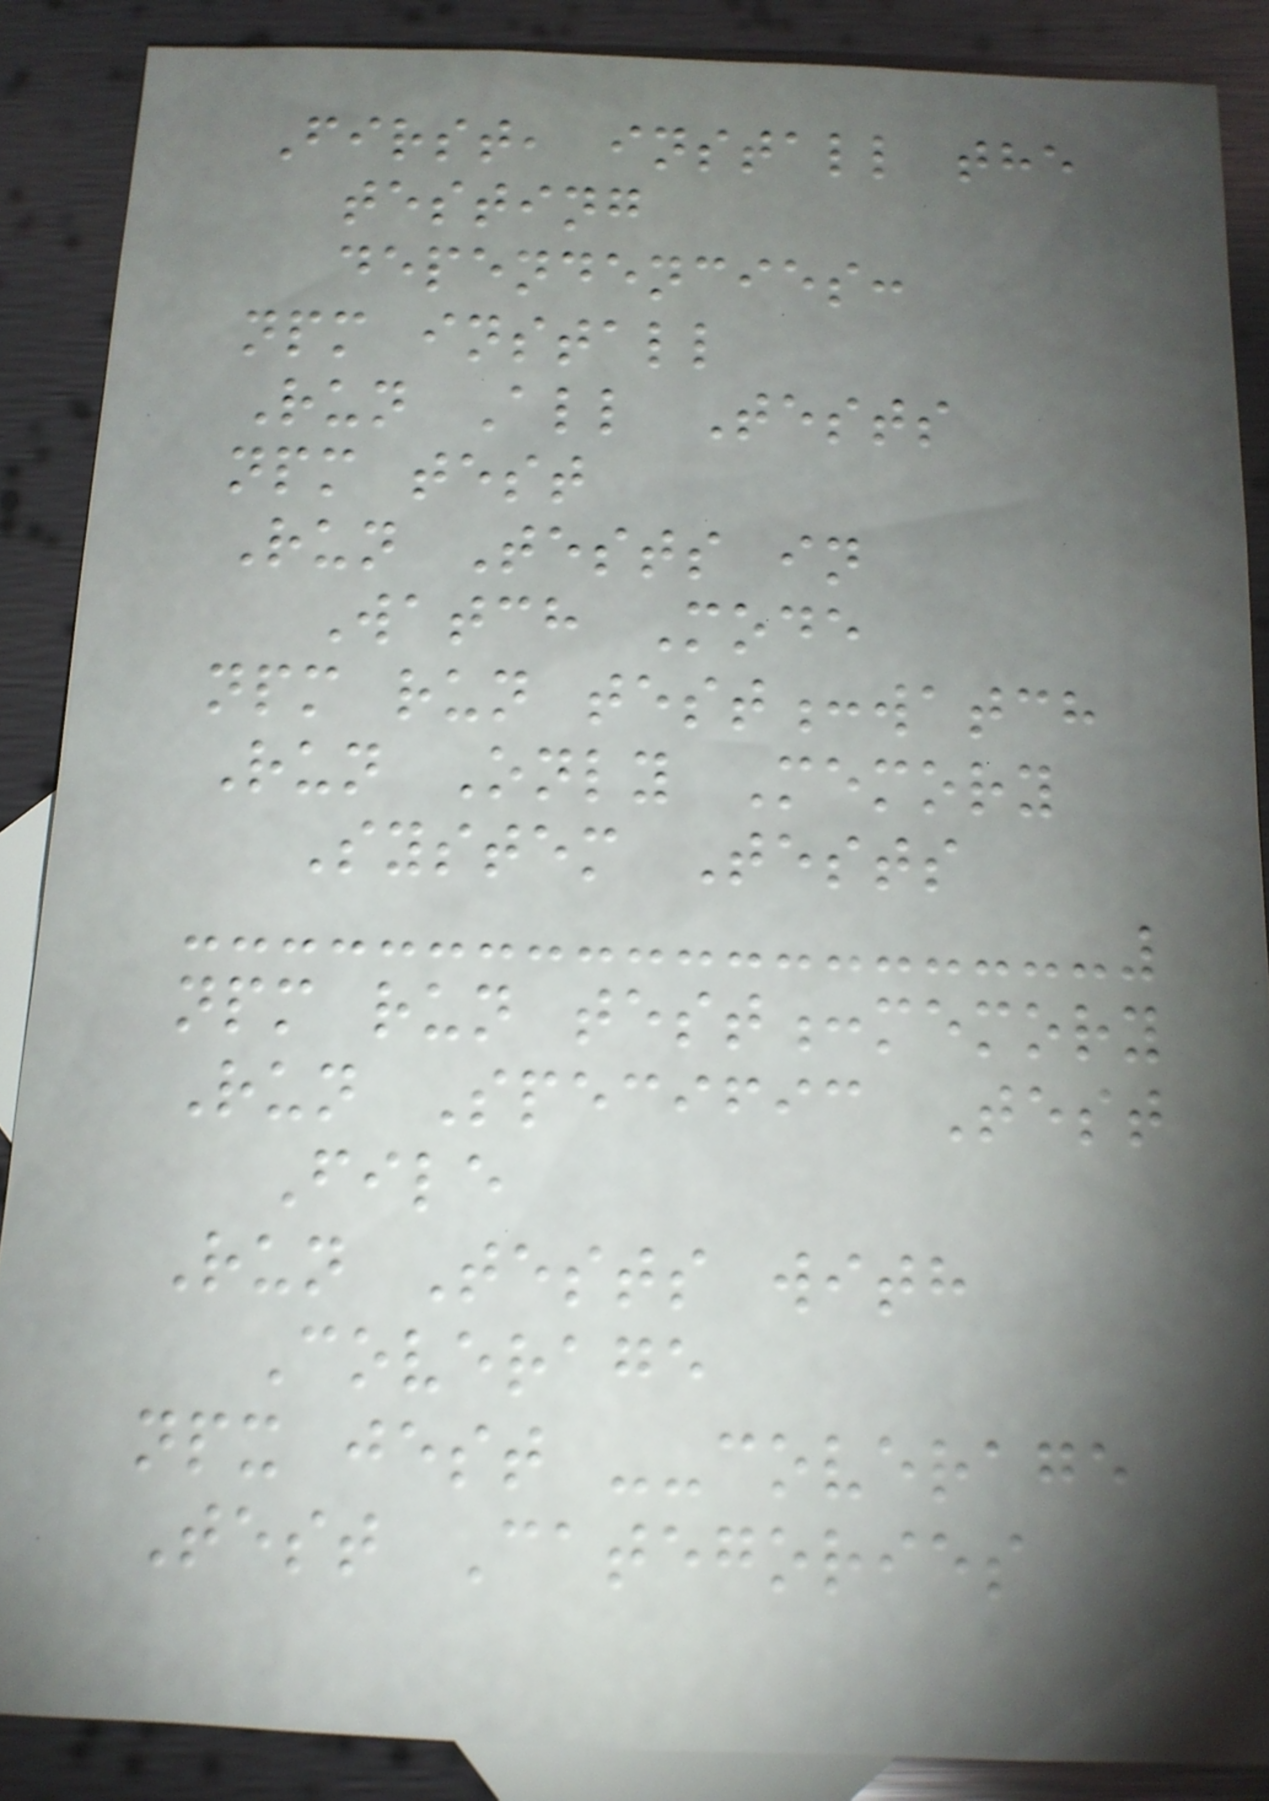First, install the
testing
dependencies:
npm install
Run All Tests
npm test
Run Tests in
Watch Mode
npm run test:watch
Run Only Memory
System Tests
npm run test:memory
Run Specific Test
File
Run Tests with
Coverage
npx jest --coverage
Test Categories
